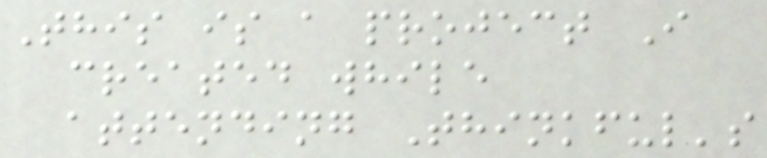This is a project I
created while
attending Thinkful's
